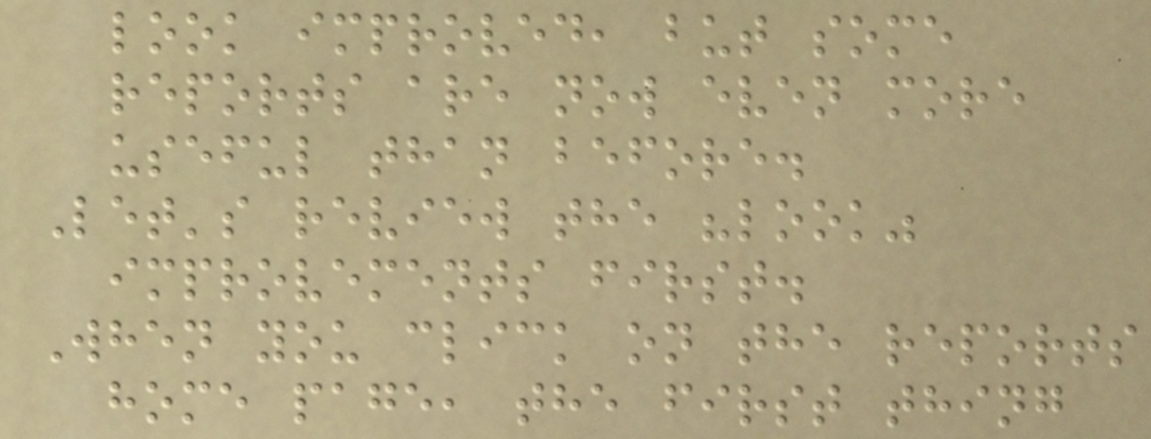look improved, but some
reports are now even more
useful than before.
Let's review the "look"
improvements first.
When you click on the reports
home page, the first thing
